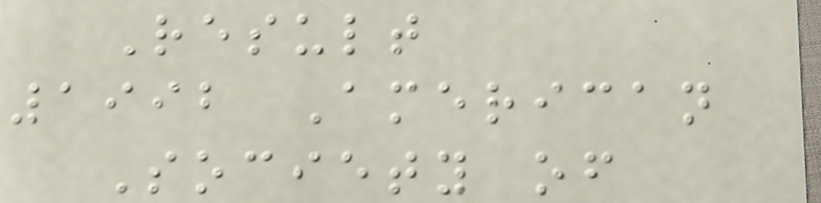Result
1992 American
Society of
